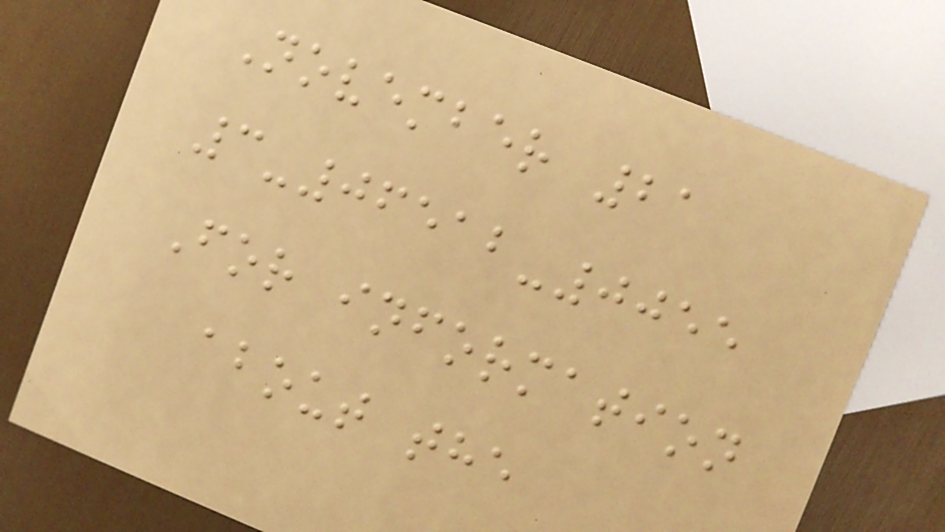November 21
3-06512-0055
For information
about the
